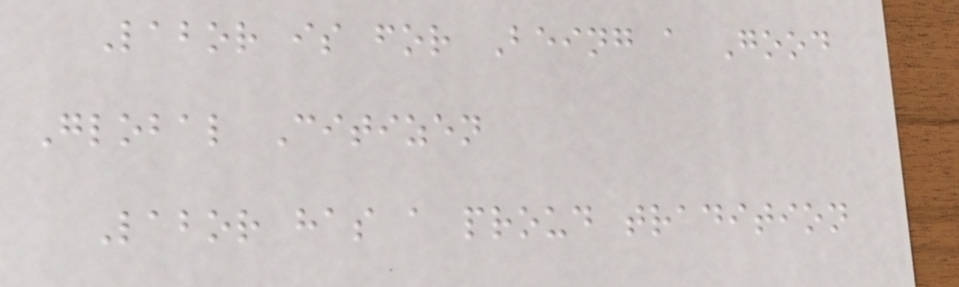Labor is for Being a Good
Global Citizen
Labor has a proud tradition
